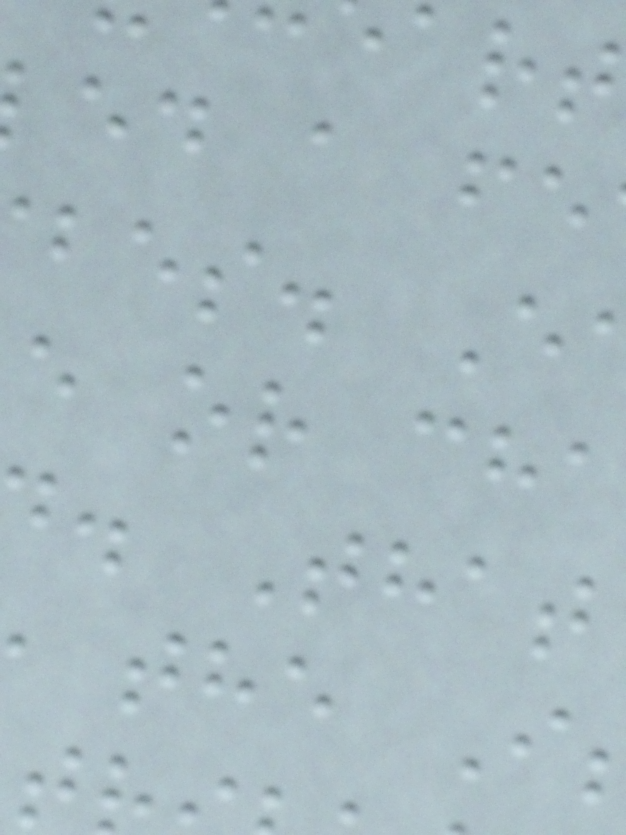ed a fe
bes. E
e or cha
. That
